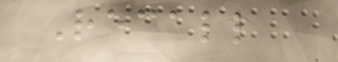Recall
